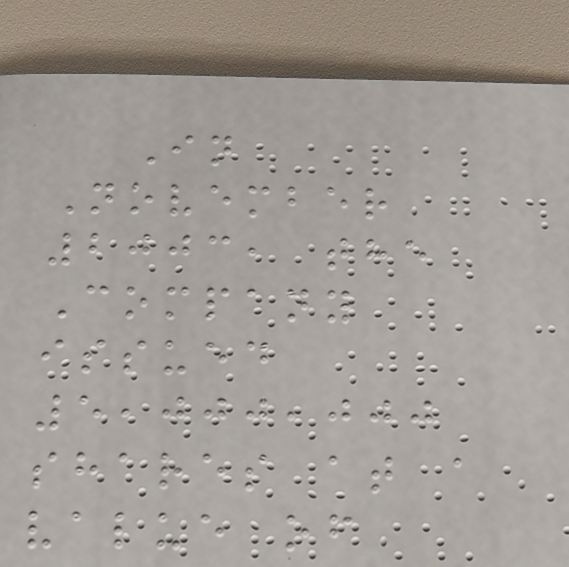In
November
2003, the
Company
issued
5,000,000
shares at a
value of
